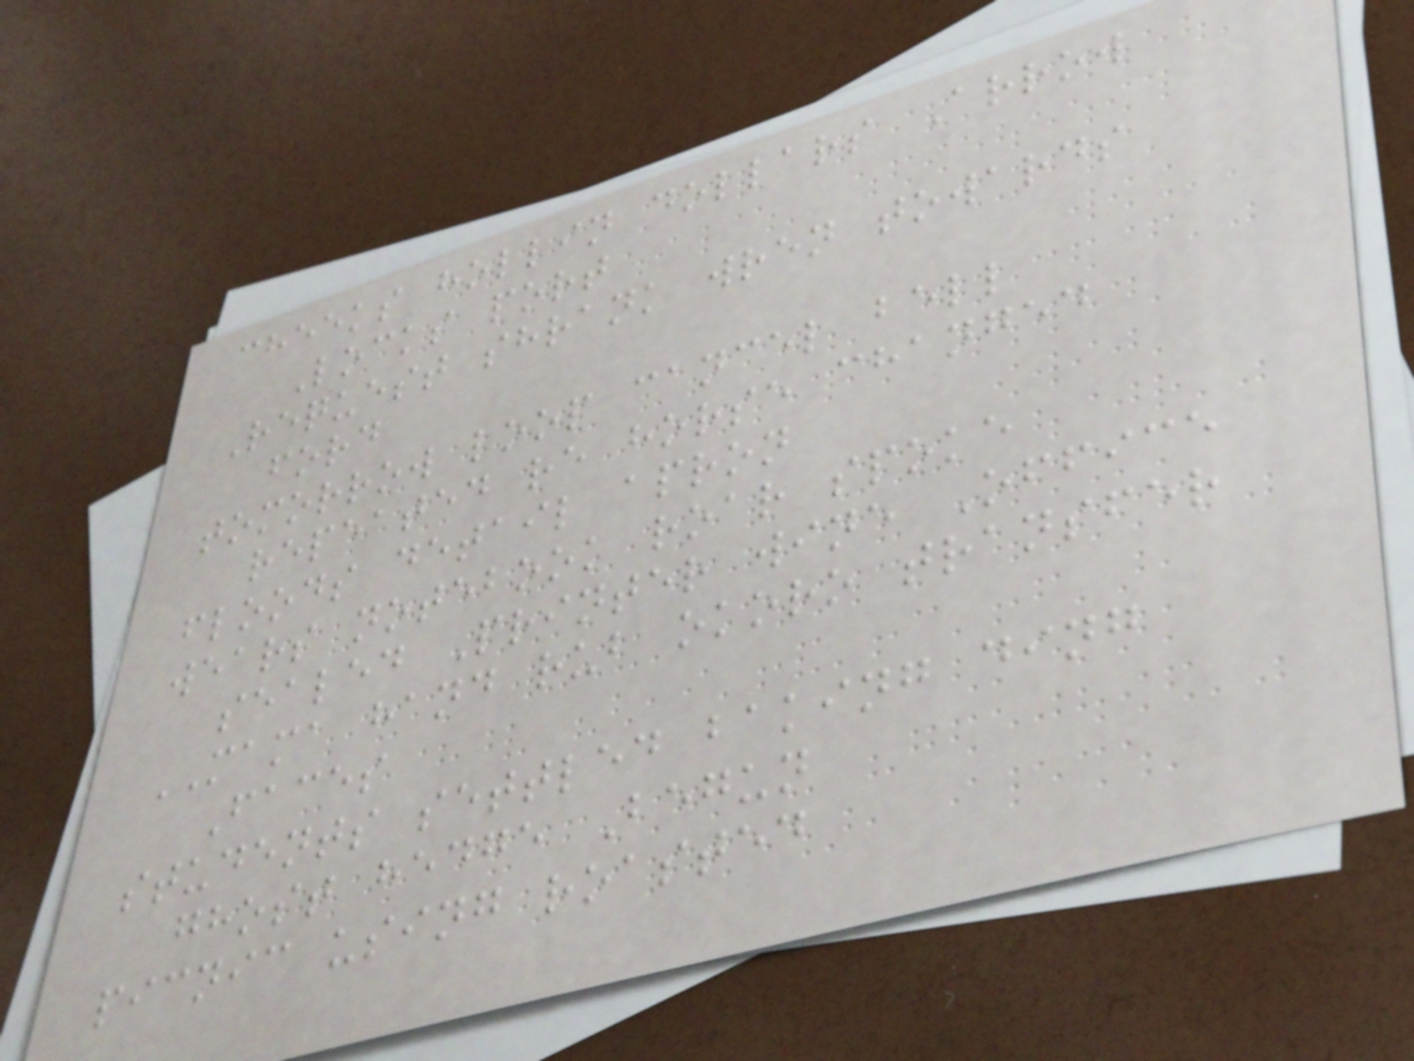cheeks hollin dollars Arrow
Locks port
Request shrank wren towards
ford
tomorrow loop cancel bell
repeated re horse changed
floods detail apron
wears notebook roar spoke
sealed Printer wine Office
MAMA hand rub okoro transfer
Faces
students settled baking ding
ghost hedge Begun
picnic using roasted
